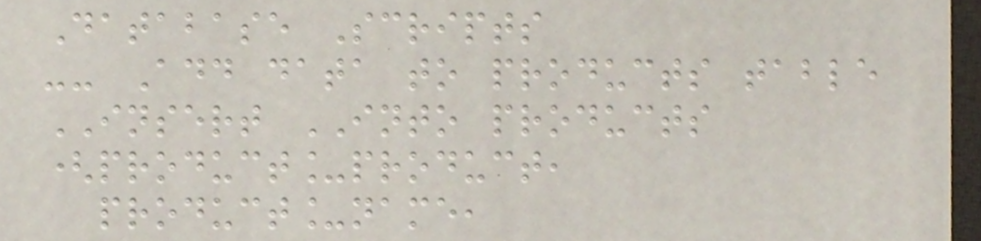Database Scripts
-- Add data to products table
INSERT INTO products
(product_product,
product_name,
